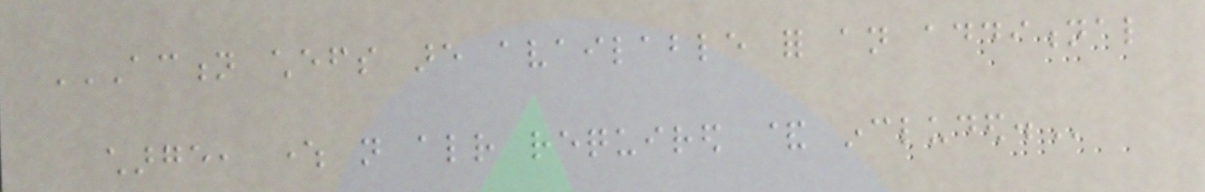ACTION CHEFS ARE AVAILABLE FOR AN ADDITIONAL
CHARGE, WHERE NOT ALREADY REQUIRED & INCLUDED.
